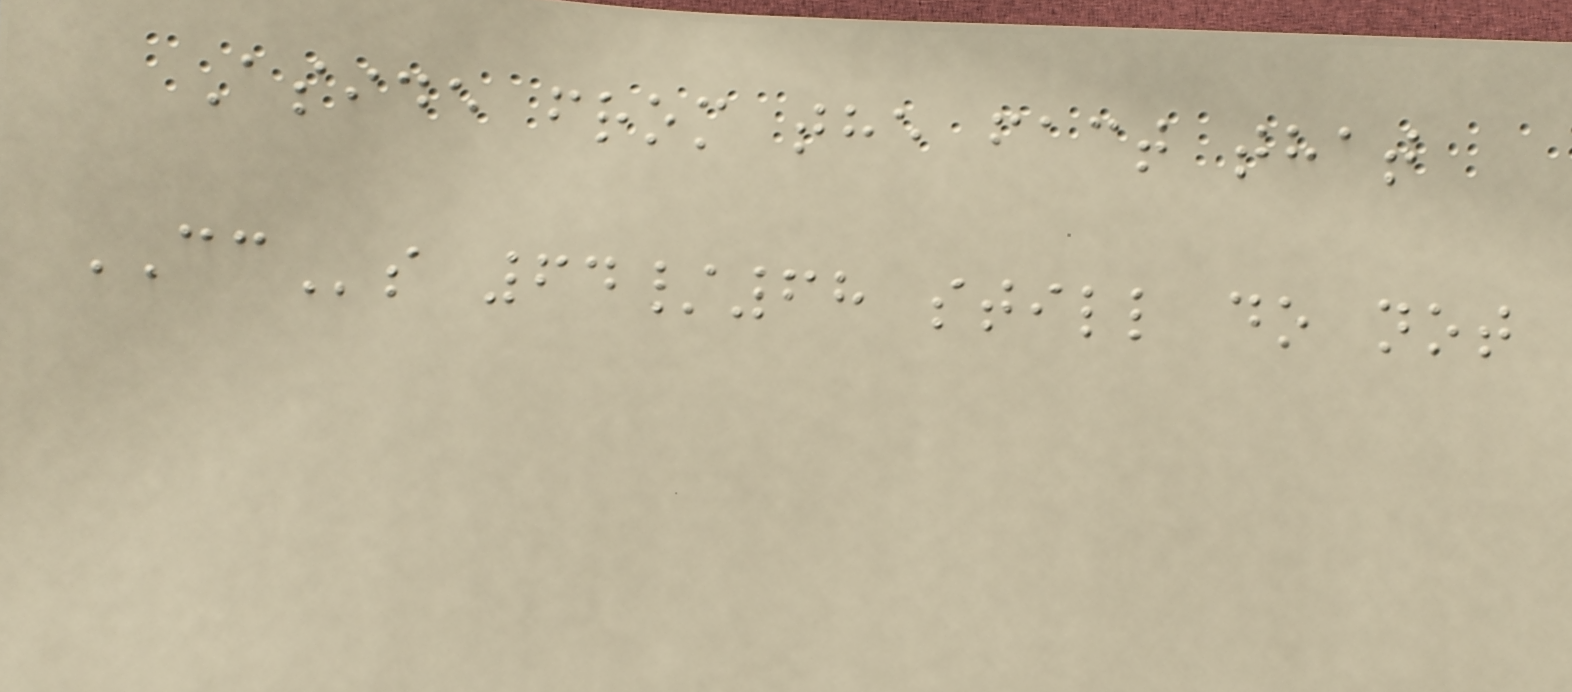Aside from the fact that
CCs 64/68 still do not
